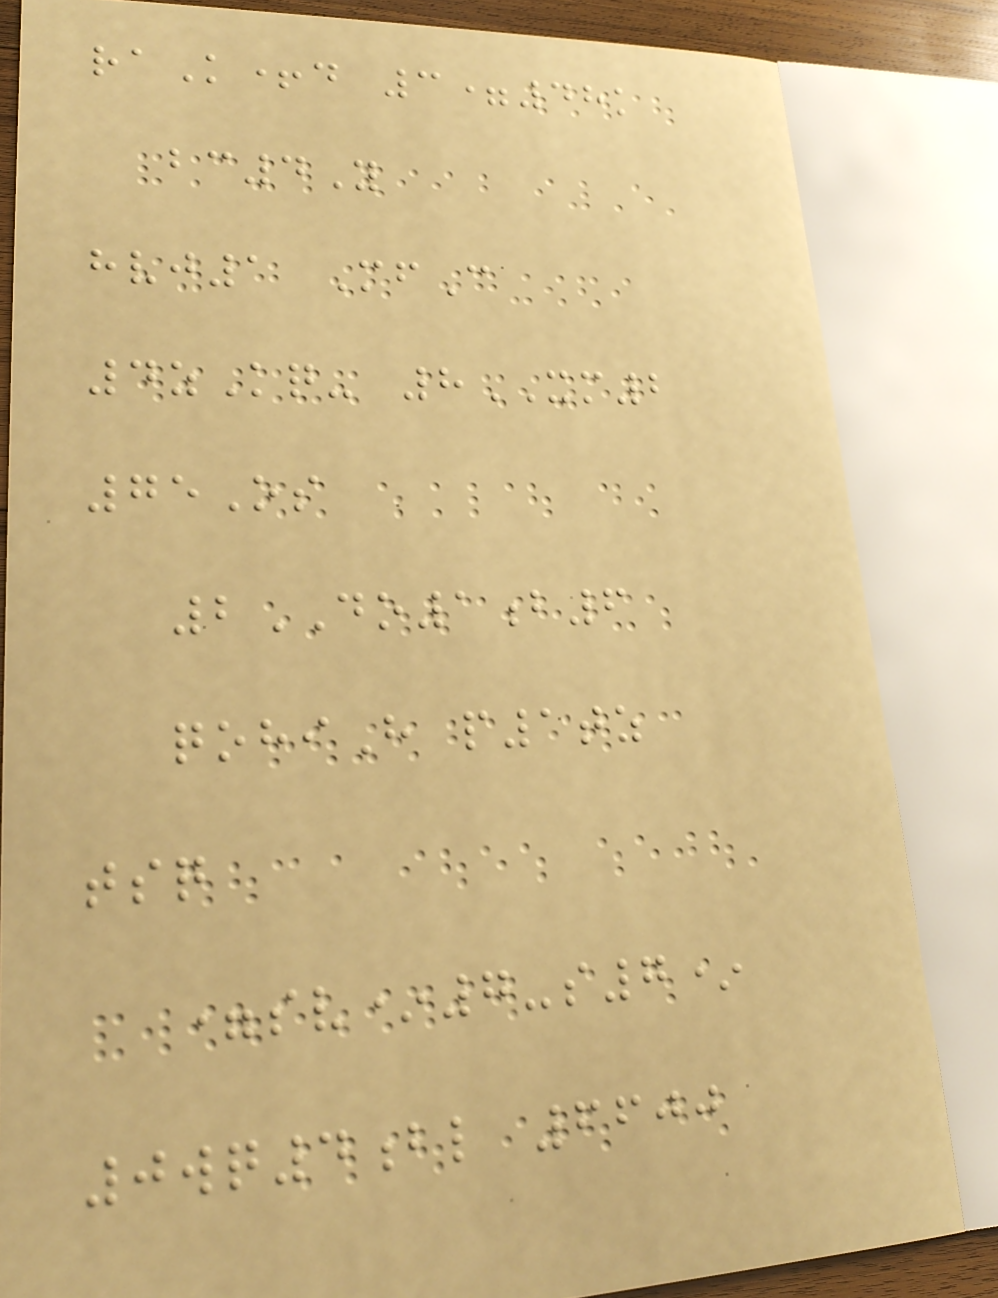raK+d 3=48k
bc4Y
hvj1 MfC
4zKq- 8XM2
75Os
2DO1b6
qohiH p1tz
tsq
=sv*7-s7*
0wq4bl 6600
